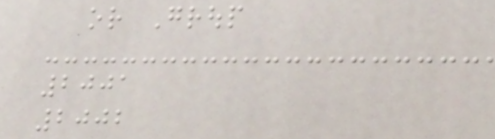or Group
2001
2002
